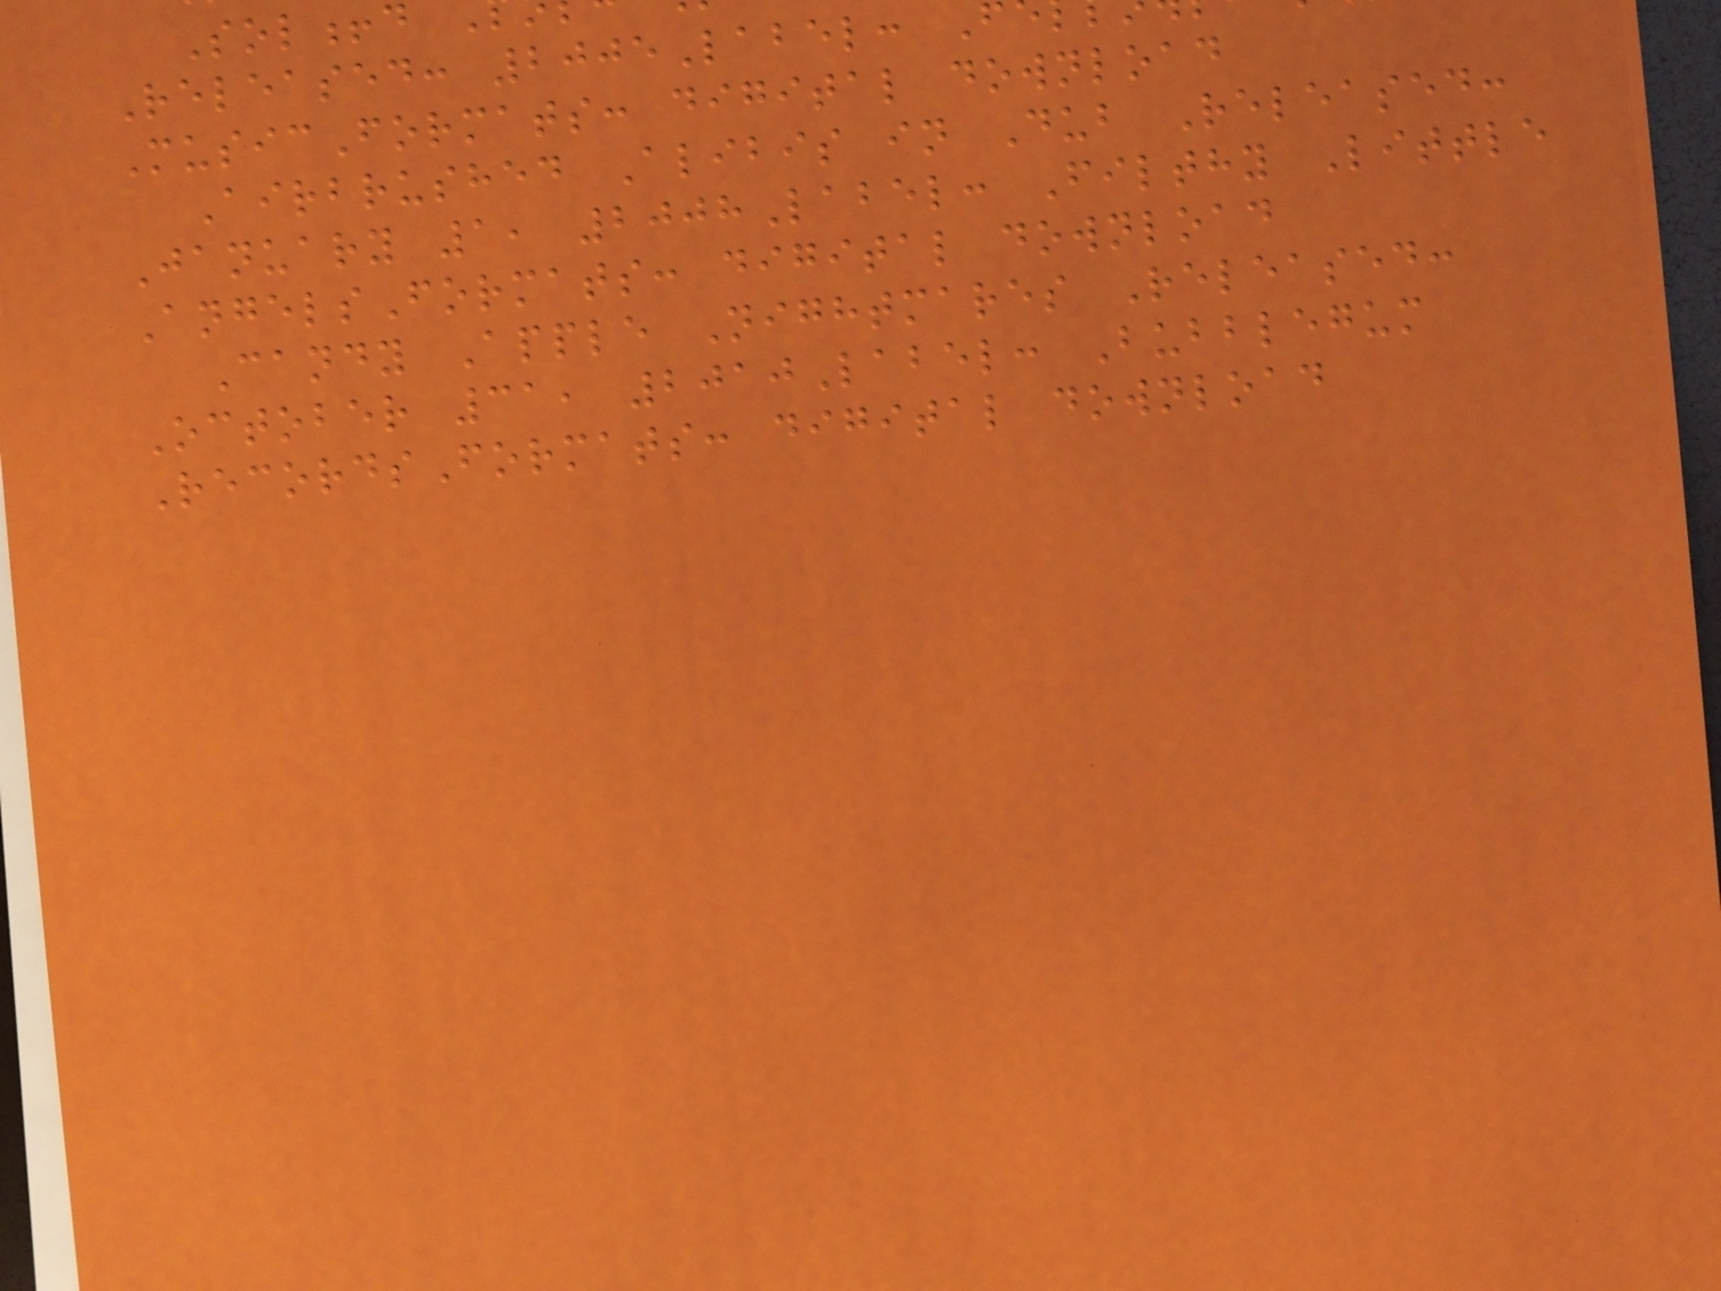Released: 2005Label:
MusicFormats: digital download
Airbrushed Alibis in Dub Released:
January 1, 2008Label: Filthy Little
AngelsFormats: digital download
Candy Apple Nightmares Released:
October 31, 2010Label: Bubblegum
RecordsFormats: digital download
